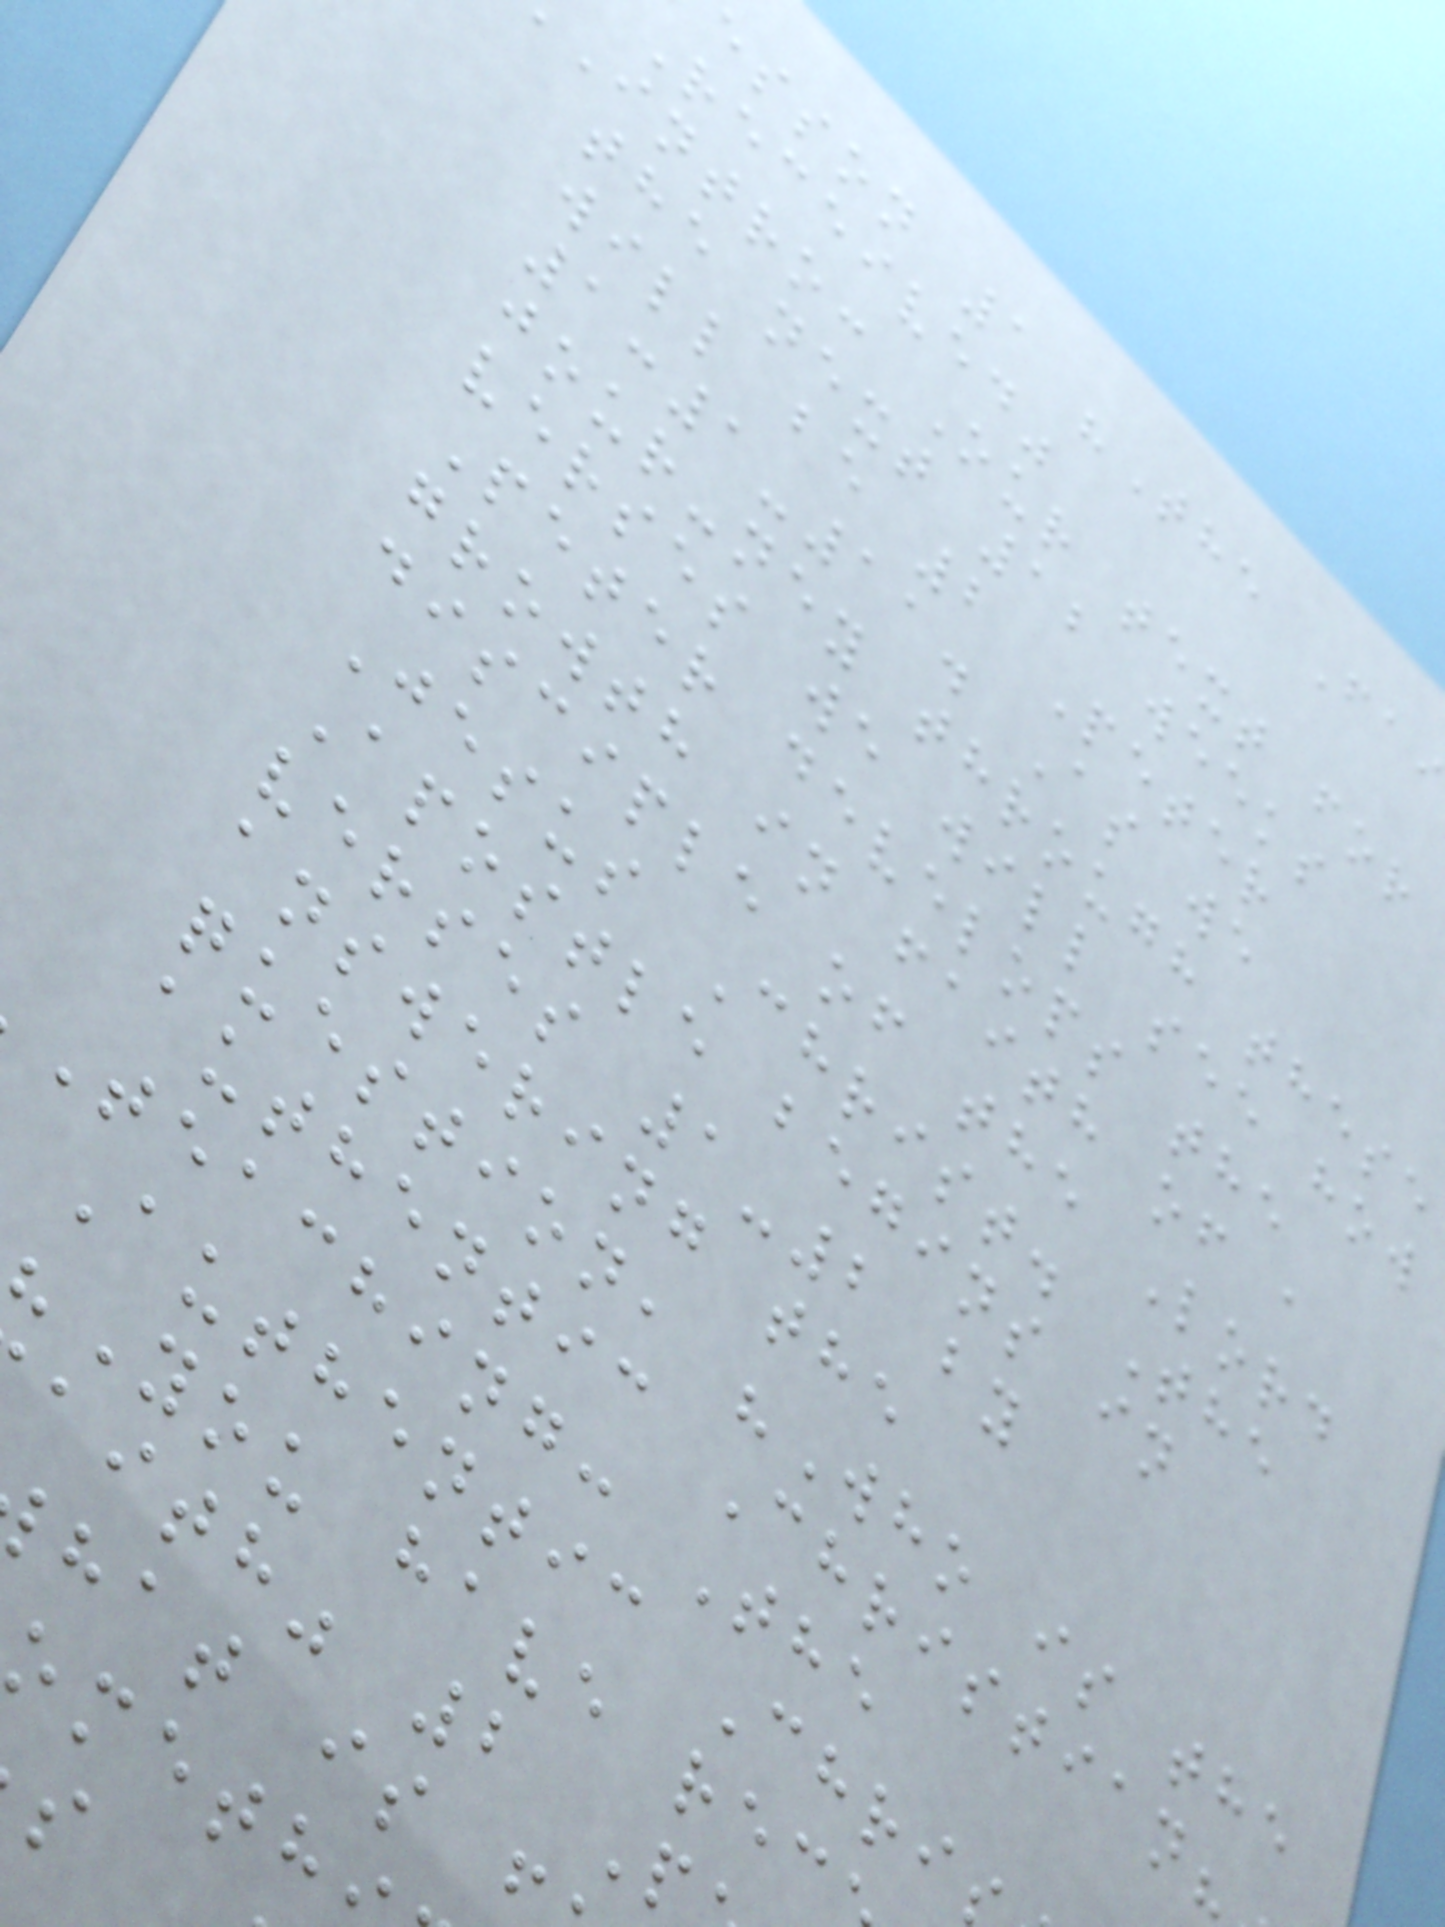esson 1 "The Fai
Received"
intro: Our text for
the next 12 weeks
will be 2 Peter
1:1-11. As we
jour-ney through these
verses we will see how
Peter develops the
growth in faith of a
disciple of the Lord
Jesus Christ. The
Apostle begins in
verses 1-2 by
answering the
question, "Who is the
authentic Christian?
teaching: The
Authentic Chri
"You have rec
aith" 2 P
hat is
